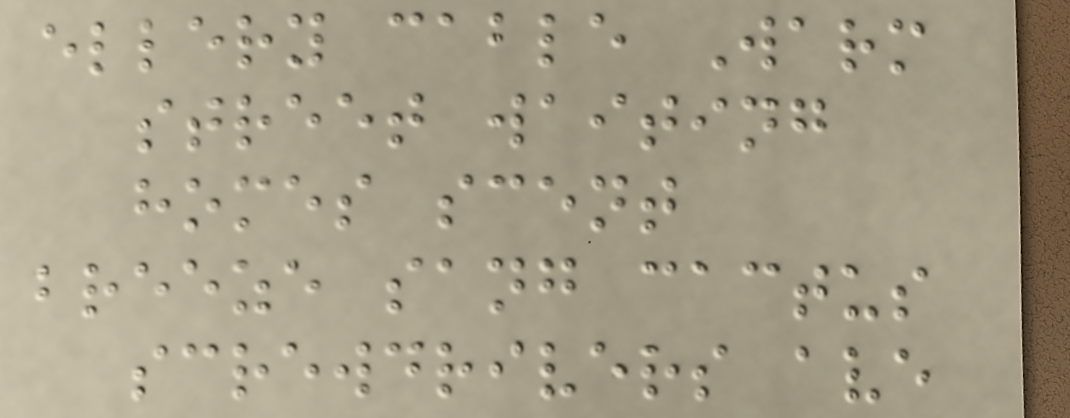ellery cable Warm
street waiting
homes scent
breeze sang cactus
screwdrivers ave
